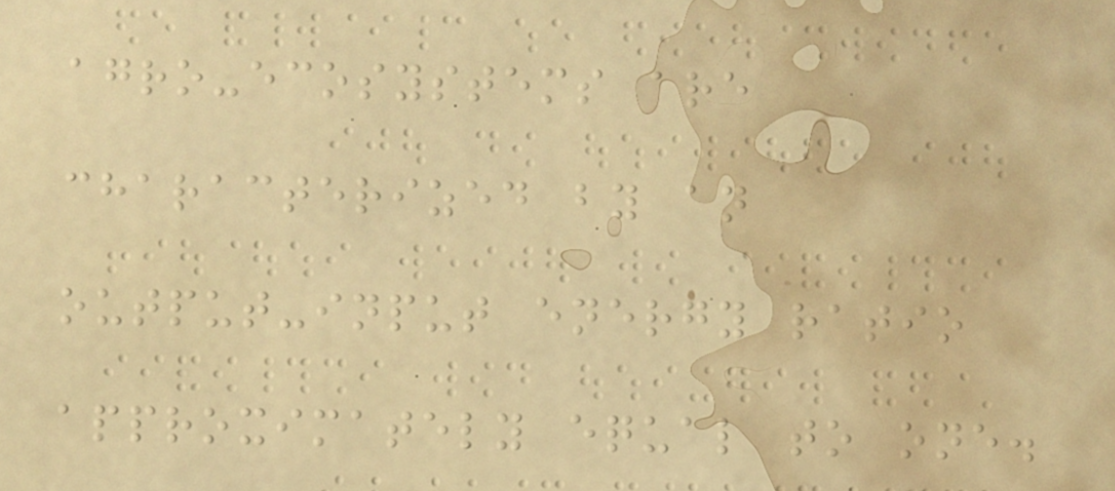agro-ecosystems are
characterized by an
output-input energy ratio
approximately equal to one.
